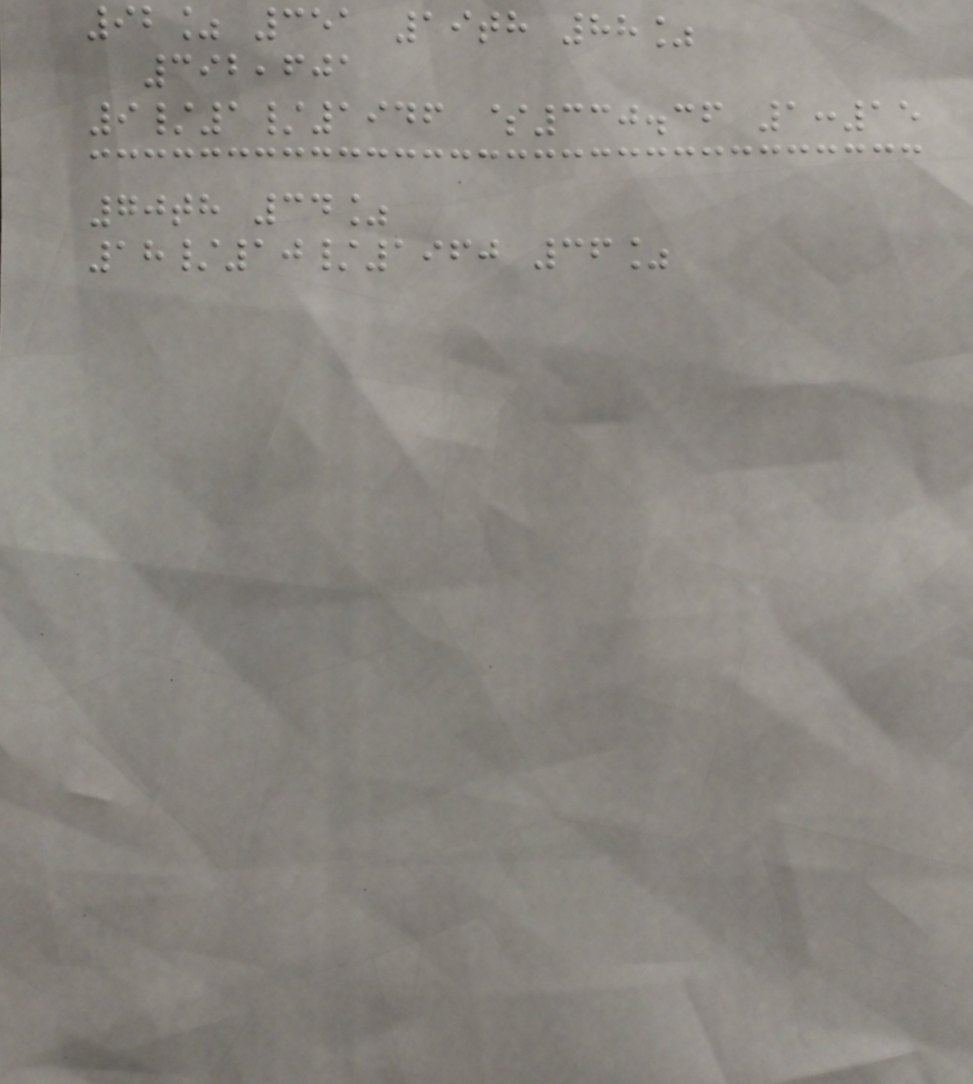92% 351 19th 88%
392,601
9/1/1946 $330.36 1:15
70th 34%
18/10/1960 36%
